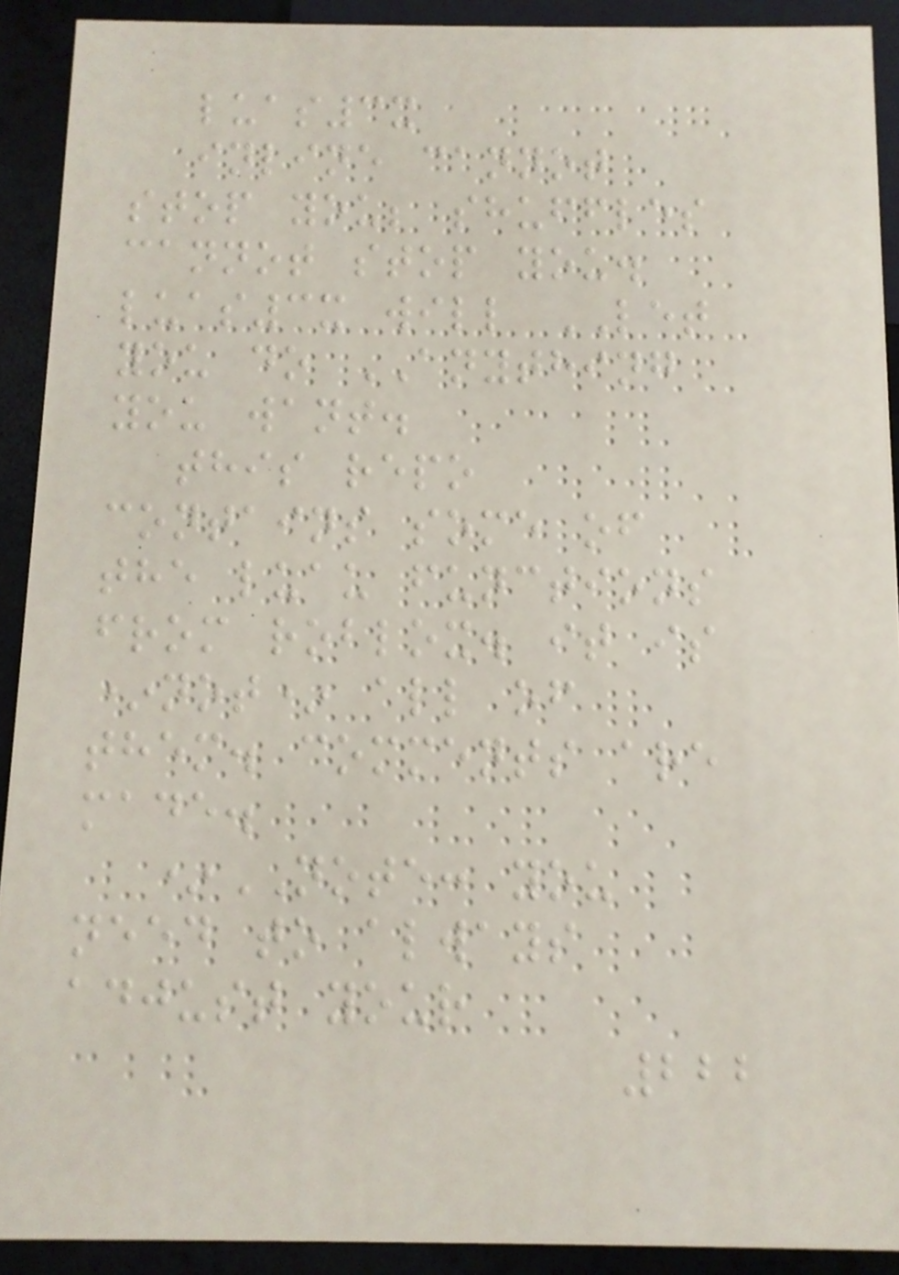luas3x
inline cannot
stop you; shuffles
cannot stop you.
luas3x will LET
you do ANYTHING
you want.
this repo
contains some of
the luau functions
from roblox. it is
*not* all of
them. comments are
made.
*NOTE: you
need to always
adjust your
222
